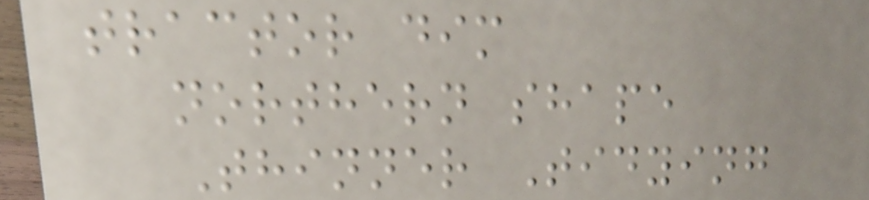tractor dim
northern shape
Thinner Tidying
